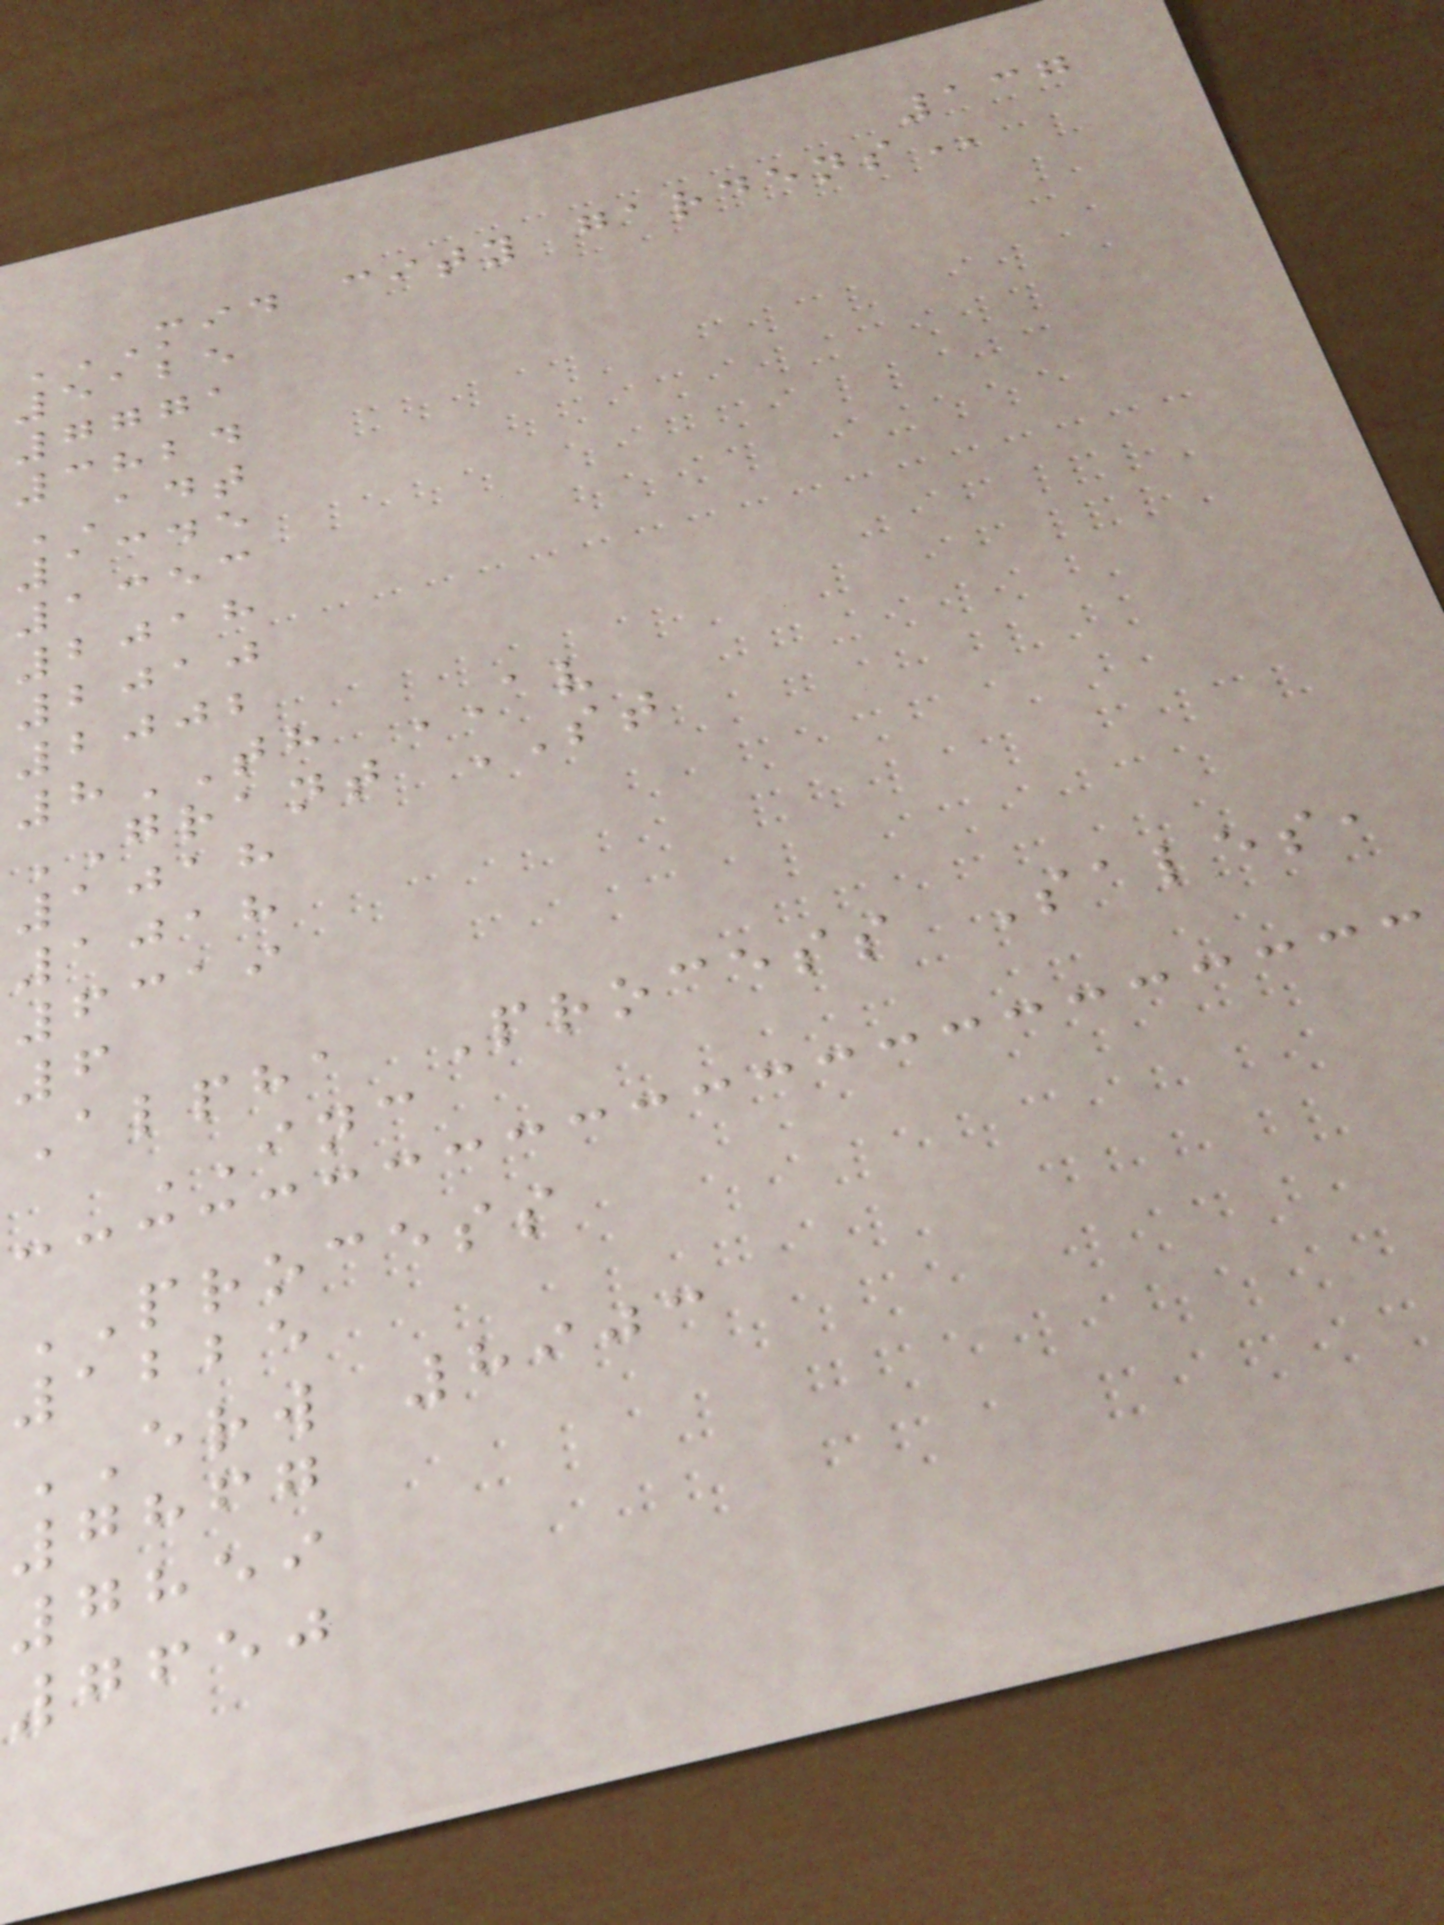137
MID CITY GARDENS
5125
7771
3824
ADT
1345
1353
2018
2010
2002
8TH AV
GRANT ST
1018
1018
6319
6
Alpha Process Sales,
INC
PROCESS
1225
ERW 8903
7867
7859
7650
